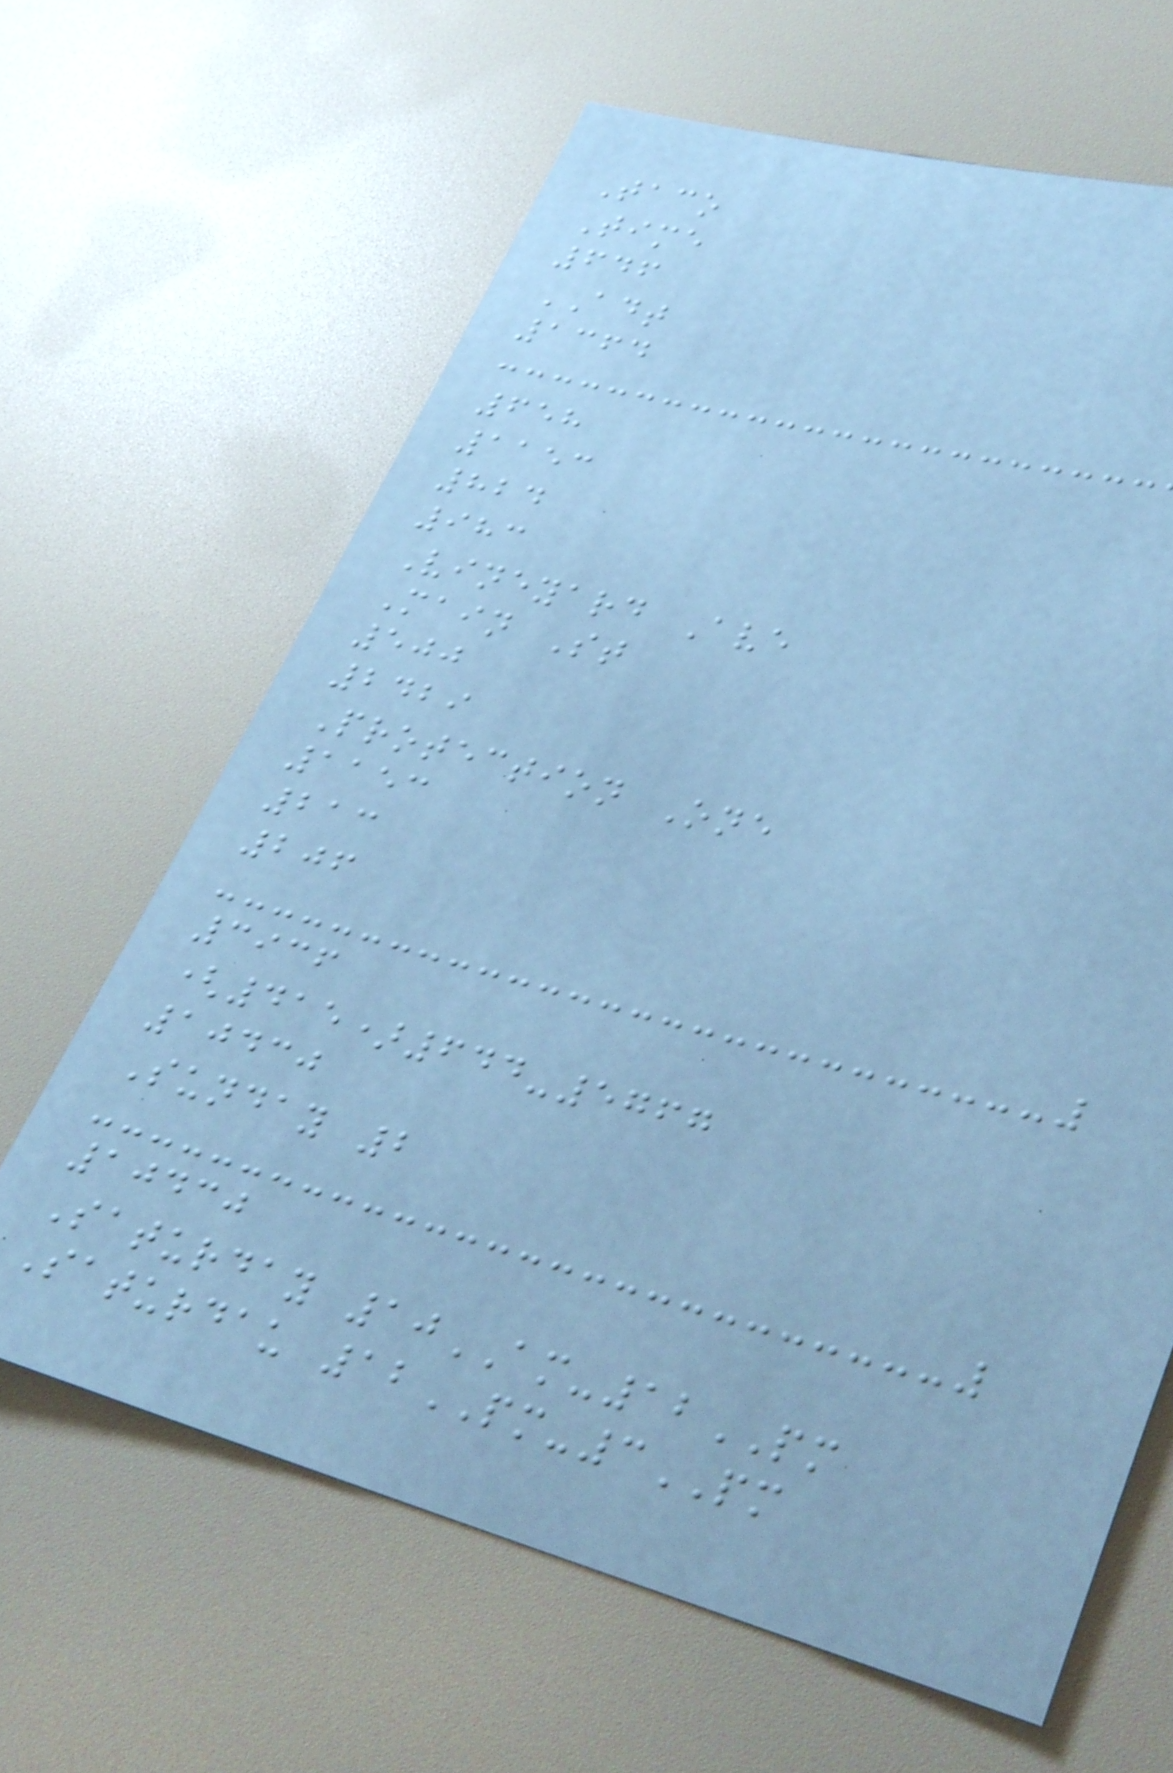Taco
Time
646
ADT
1364
658
1153
824
983
Vineyard Ave
Main St
500
2429
Protection One
1153
213
206
3936
(415)644-5767
10430
Sunday 2
10430
Saturday 10AM-12PM
Saturdau 12PM-3PM
